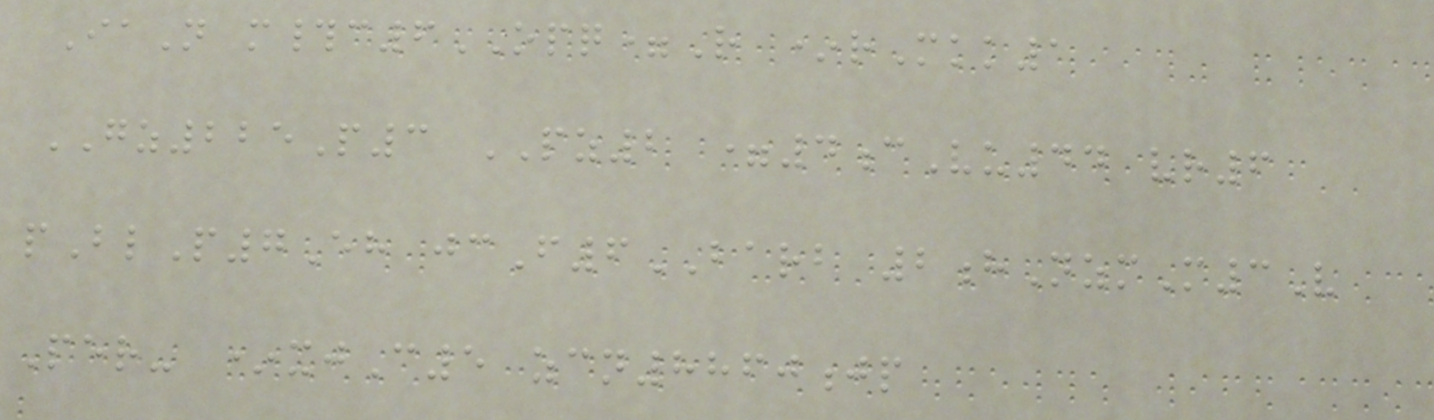IaN m#c6OPQ=R *rMkk1
GZ225P3 PZ2 =4cVu44 vr6
pBlP7Eh jcF6BARB 2hNzmM3V
Per- *xjC5 zcn8860jp
